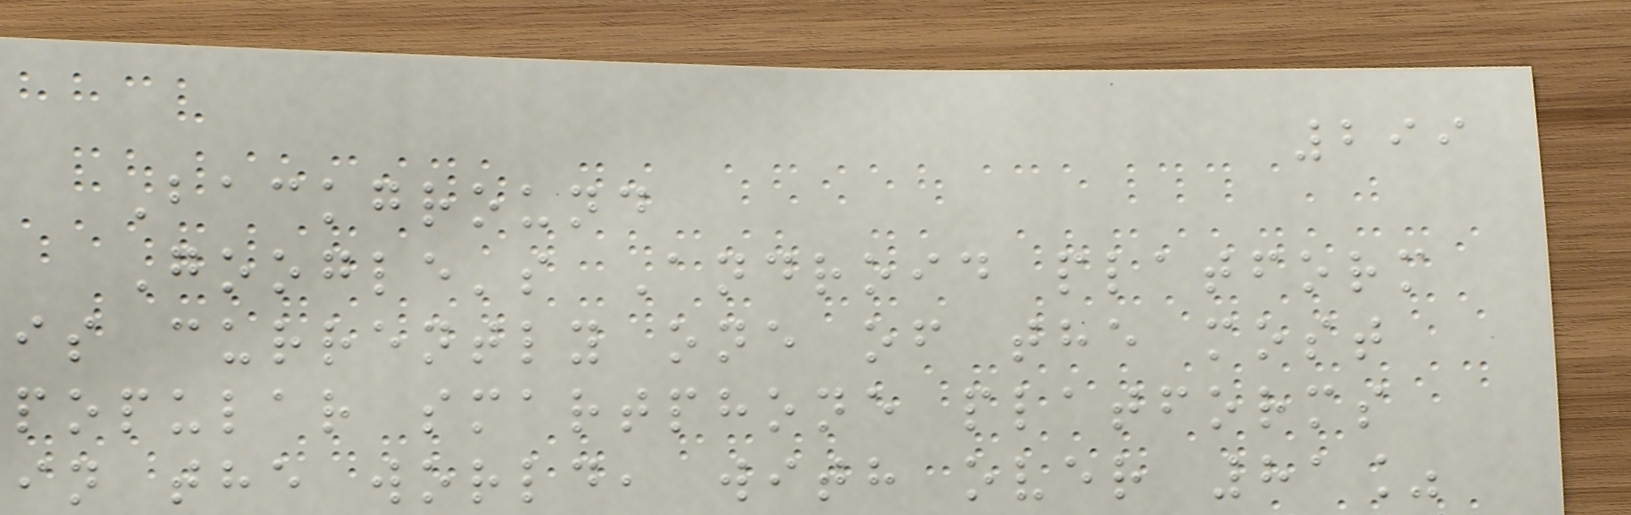299
Background
Google's Android platform
is currently one of the most
popular smartphone platforms
in the world, with over 81%
